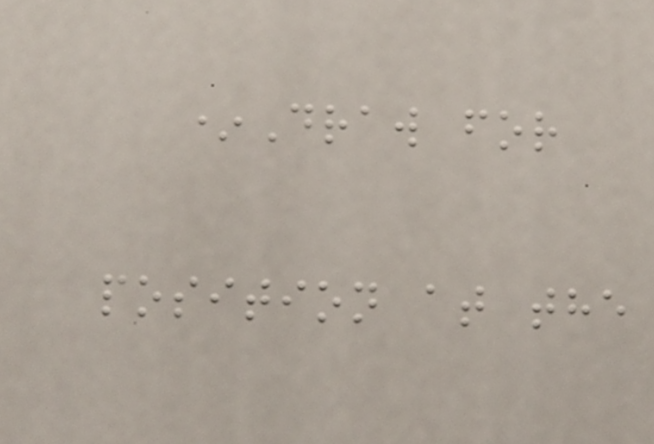*Draw for
position at the
